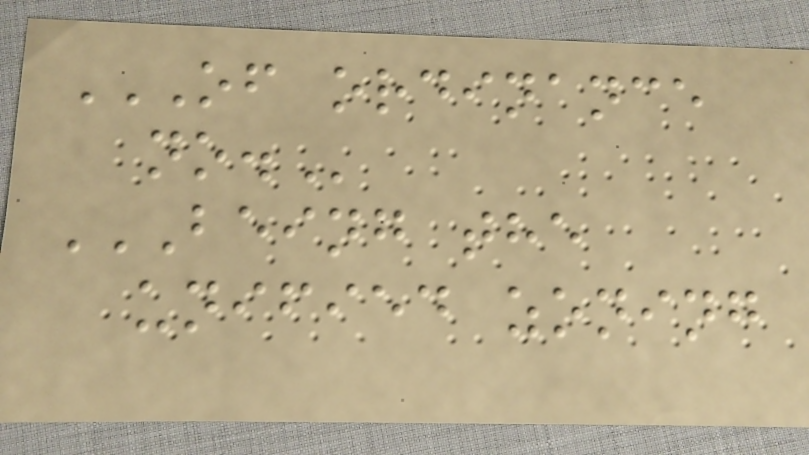OF ORDINANCE
NO.
BEING THE
UNIFIED ZONING
